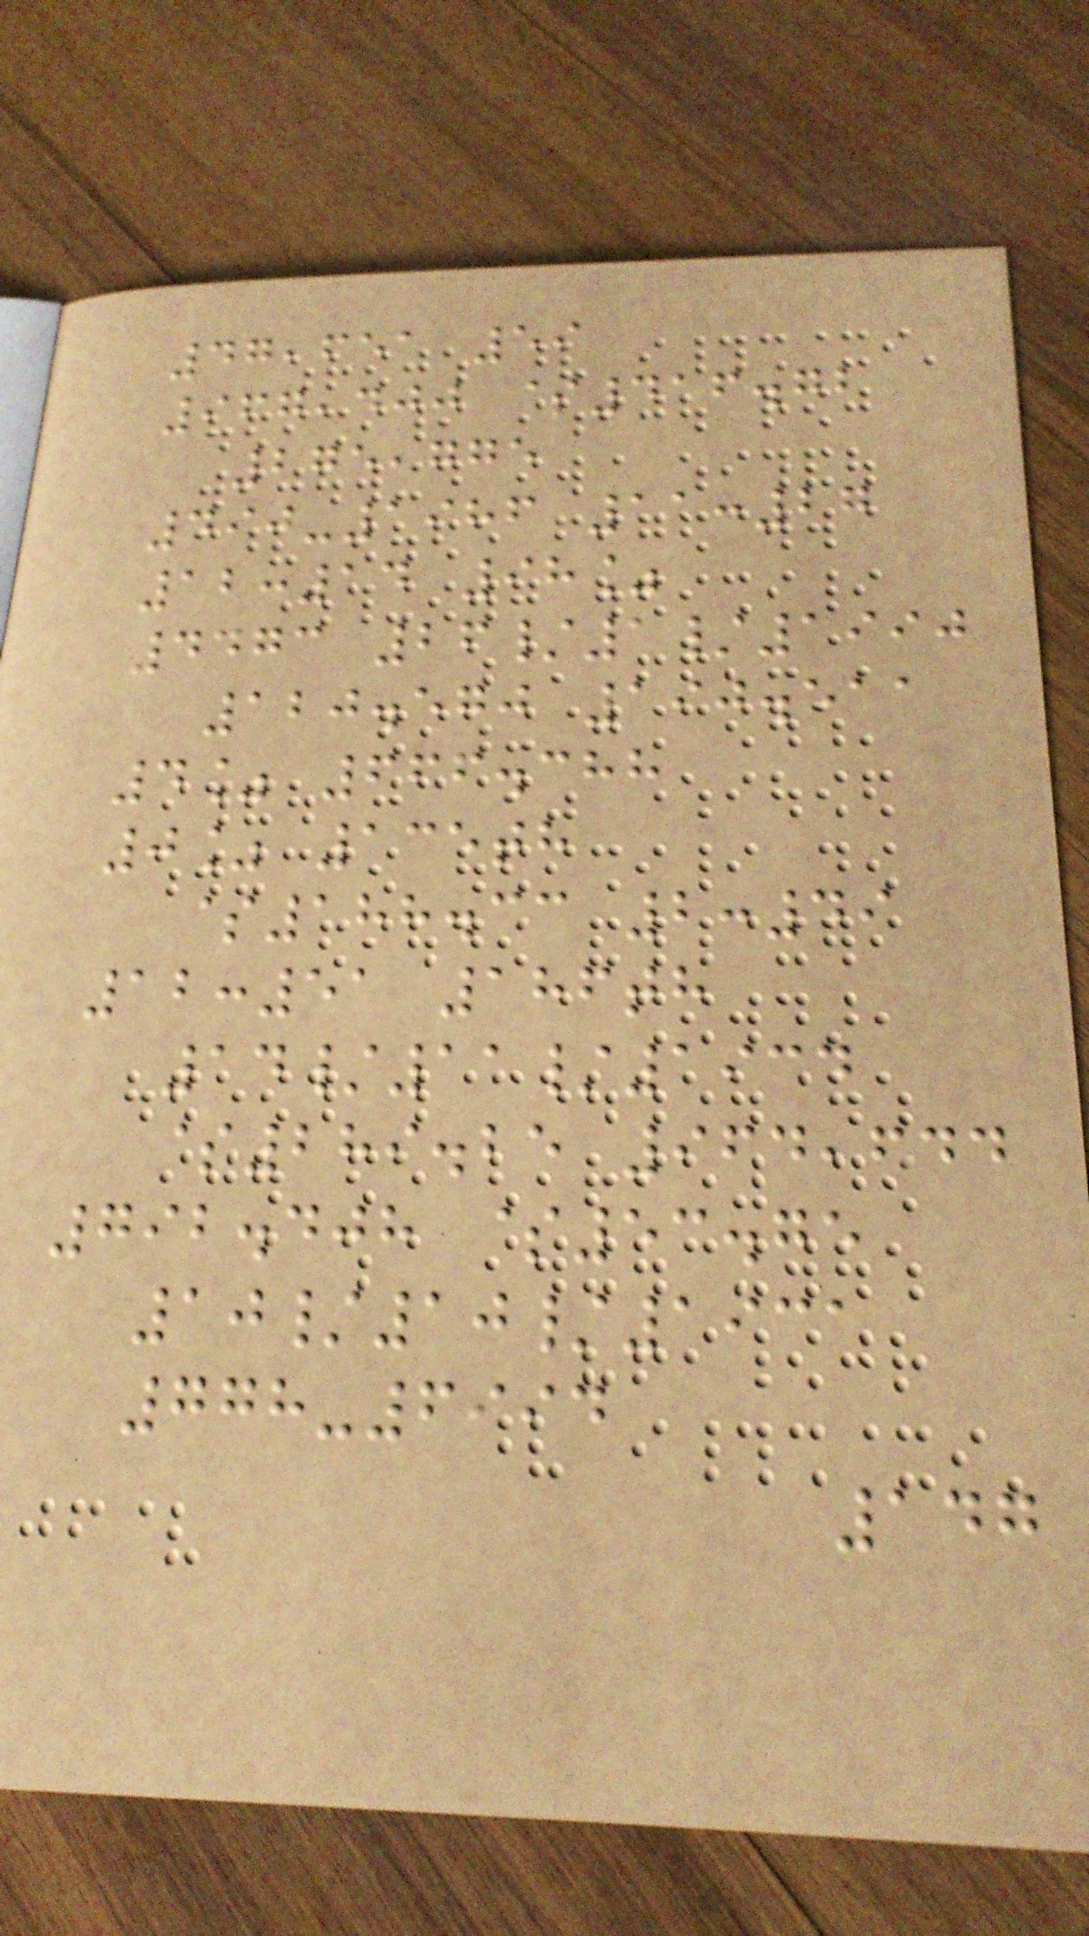47,651 59
967,400 $416.72
275,775
490-1986 11:27
12:14 98%
4473 26/1/1990
120.570 190.511
4% 666.388
0% 135th
$188.33 2:49
12:51 186th
14/11/1934
$289.25 964,644
792.408 $53.75
10/10/1931
778-6994
147
